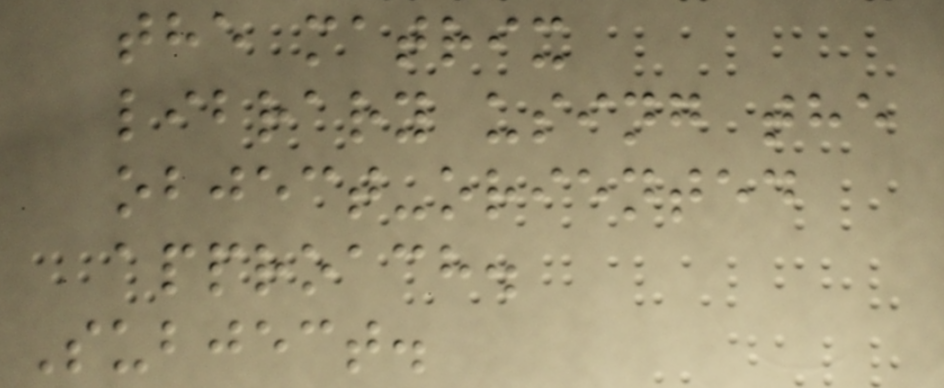the matrix
library using the
object-oriented
approach.
Subject.
